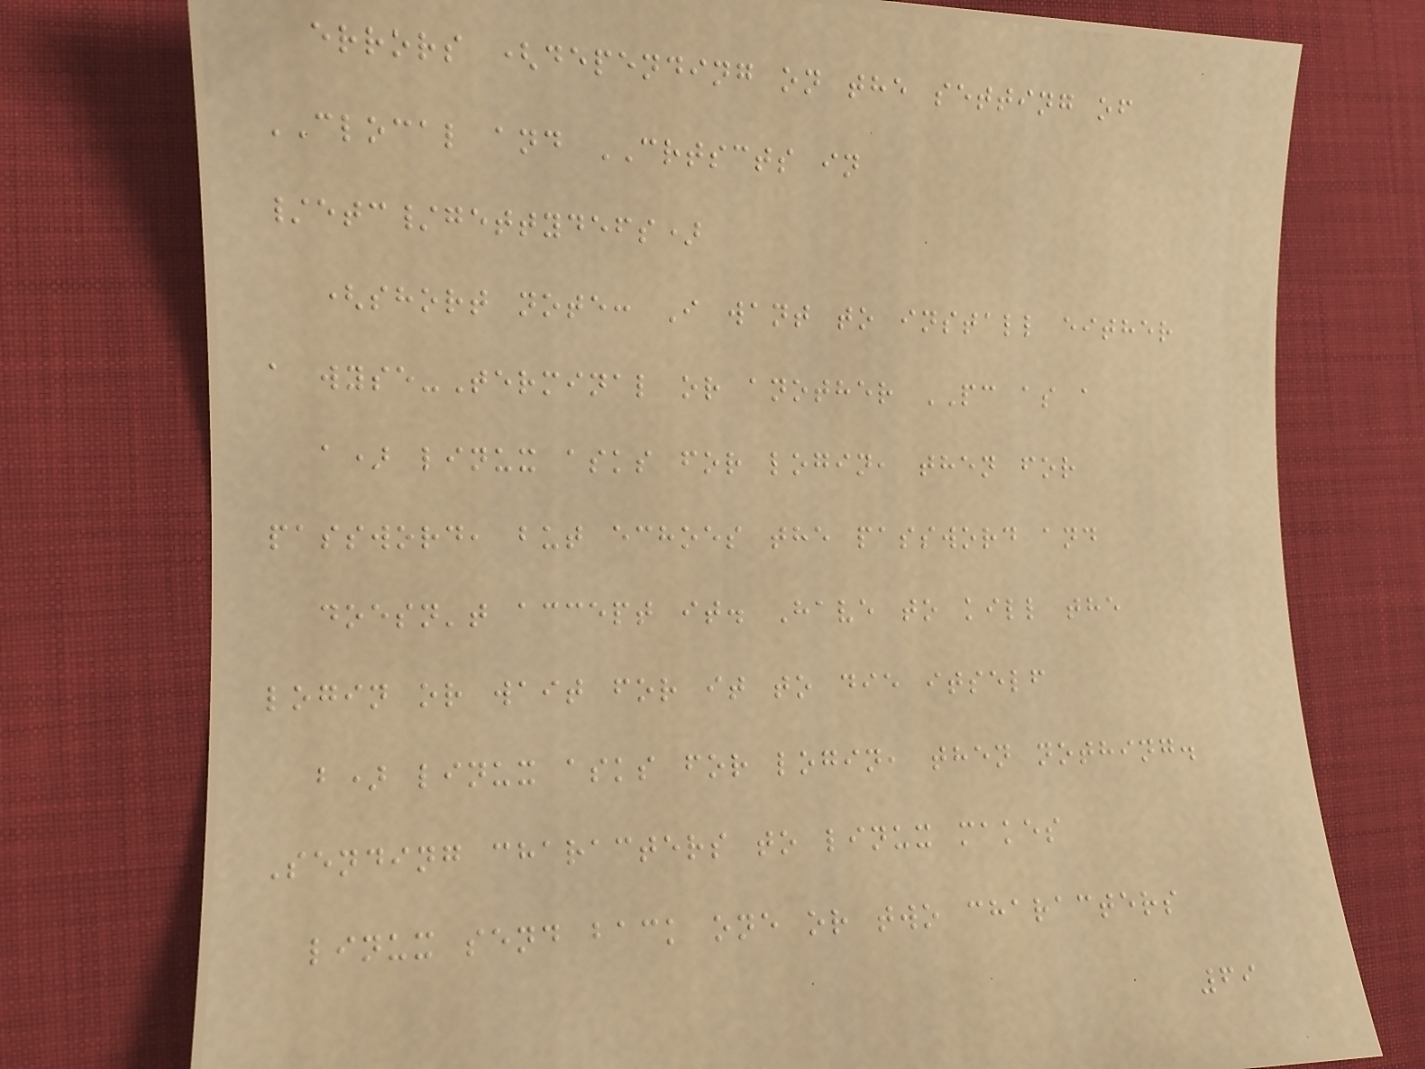errors (depending on the setting of
CLOCAL and CRTSCTS in
/etc/gettydefs)
(short note: I want to install either
a wyse-Terminal or another PC as a
a) linux asks for login, then for
password, but echoes the password and
doesn't accept it. Have to kill the
login or wait for it to die itself
b) linux asks for login, then nothing.
Sending characters to linux makes
linux send back one or two characters
69
